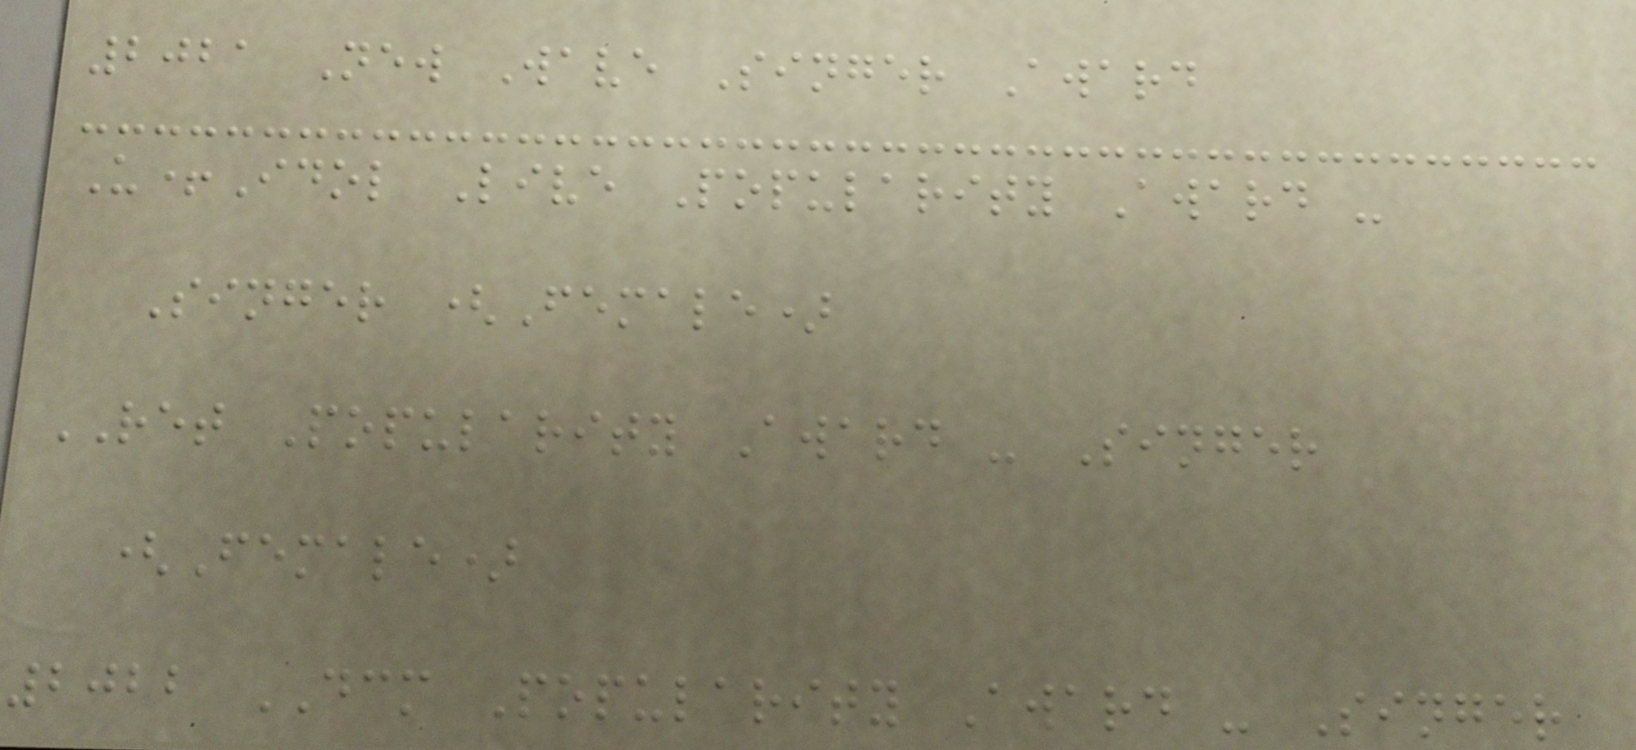2021 New Wave Singer Award
U+Idol Live Popularity Award -
Singer (Female)
RET Popularity Award - Singer
(Female)
2022 DCM Popularity Award - Singer
